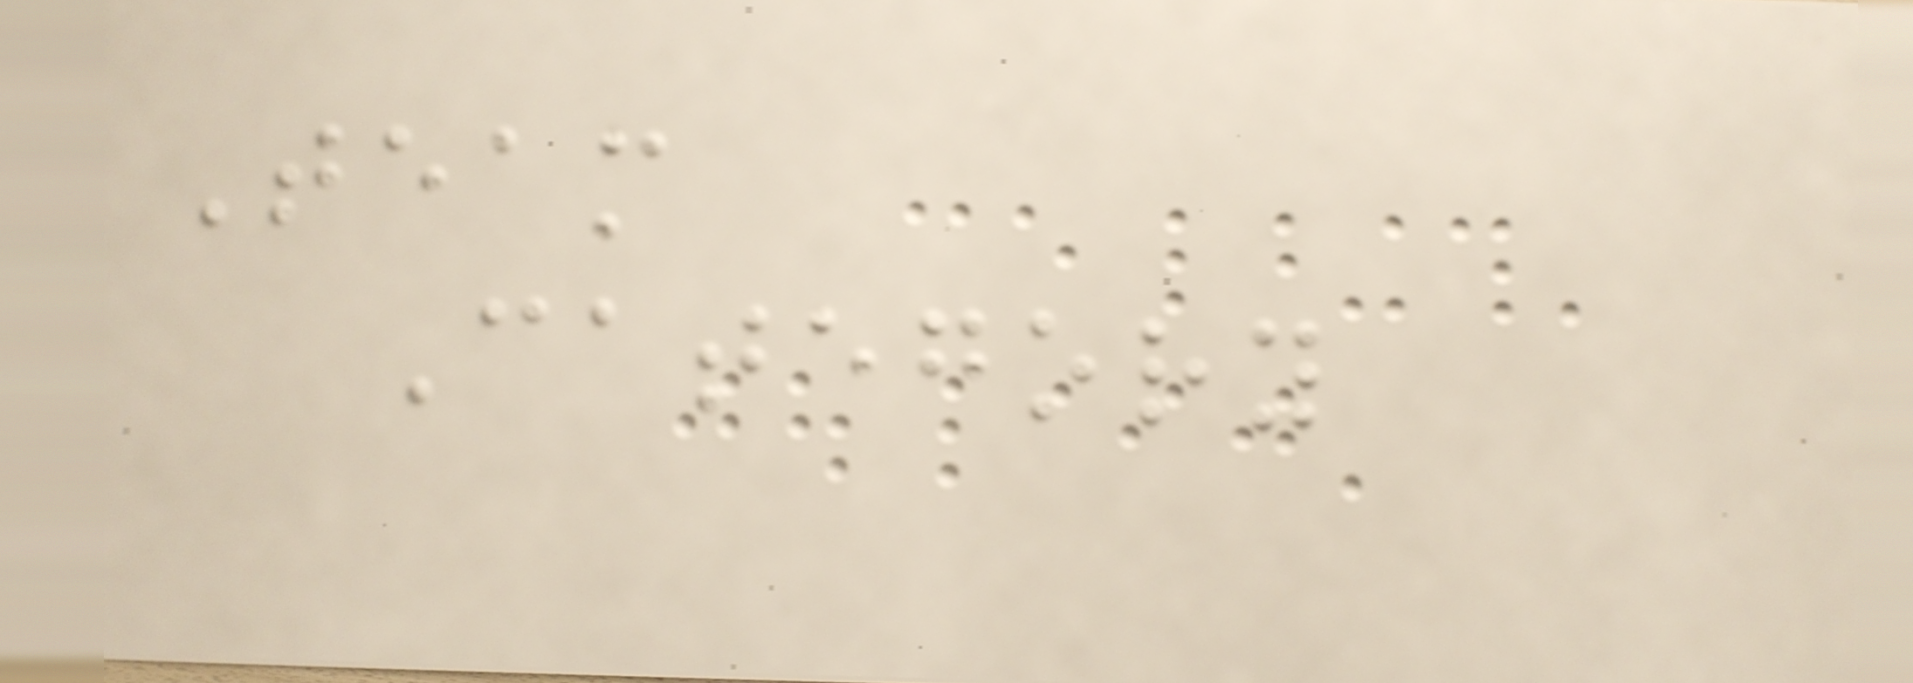Team
Category
